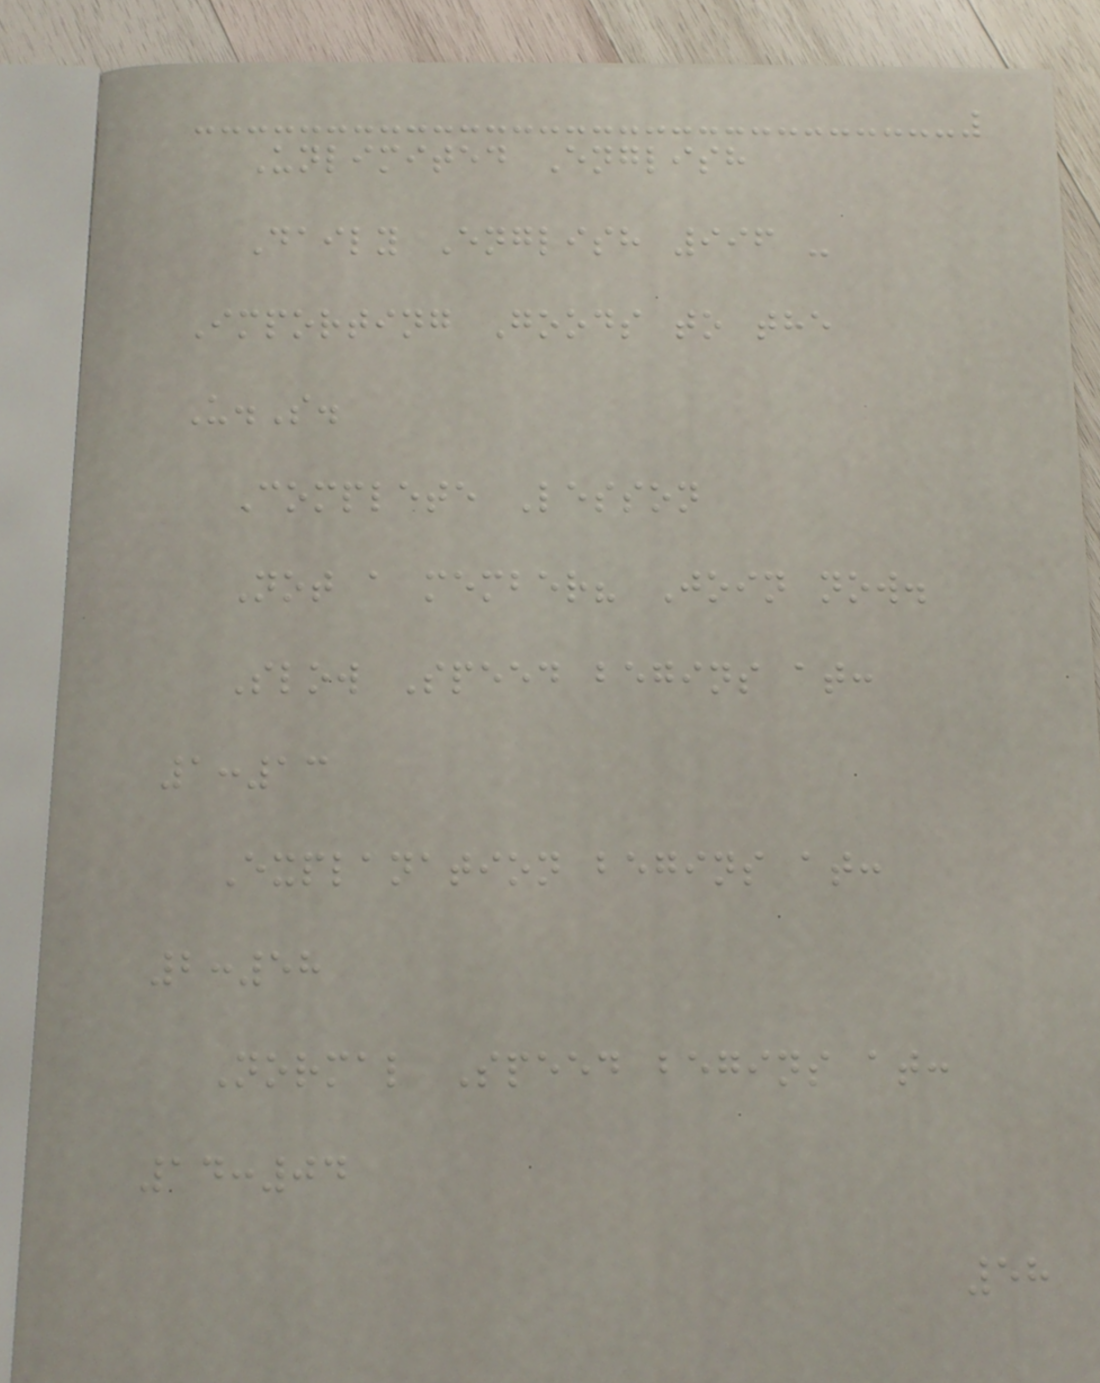Unlimited English
Daily English 996 -
Importing Goods to the
U.S.
Complete Lesson
Not a member? Join now.
Slow Speed begins at:
1:13
Explanation begins at:
2:58
Normal Speed begins at:
14:04
58
